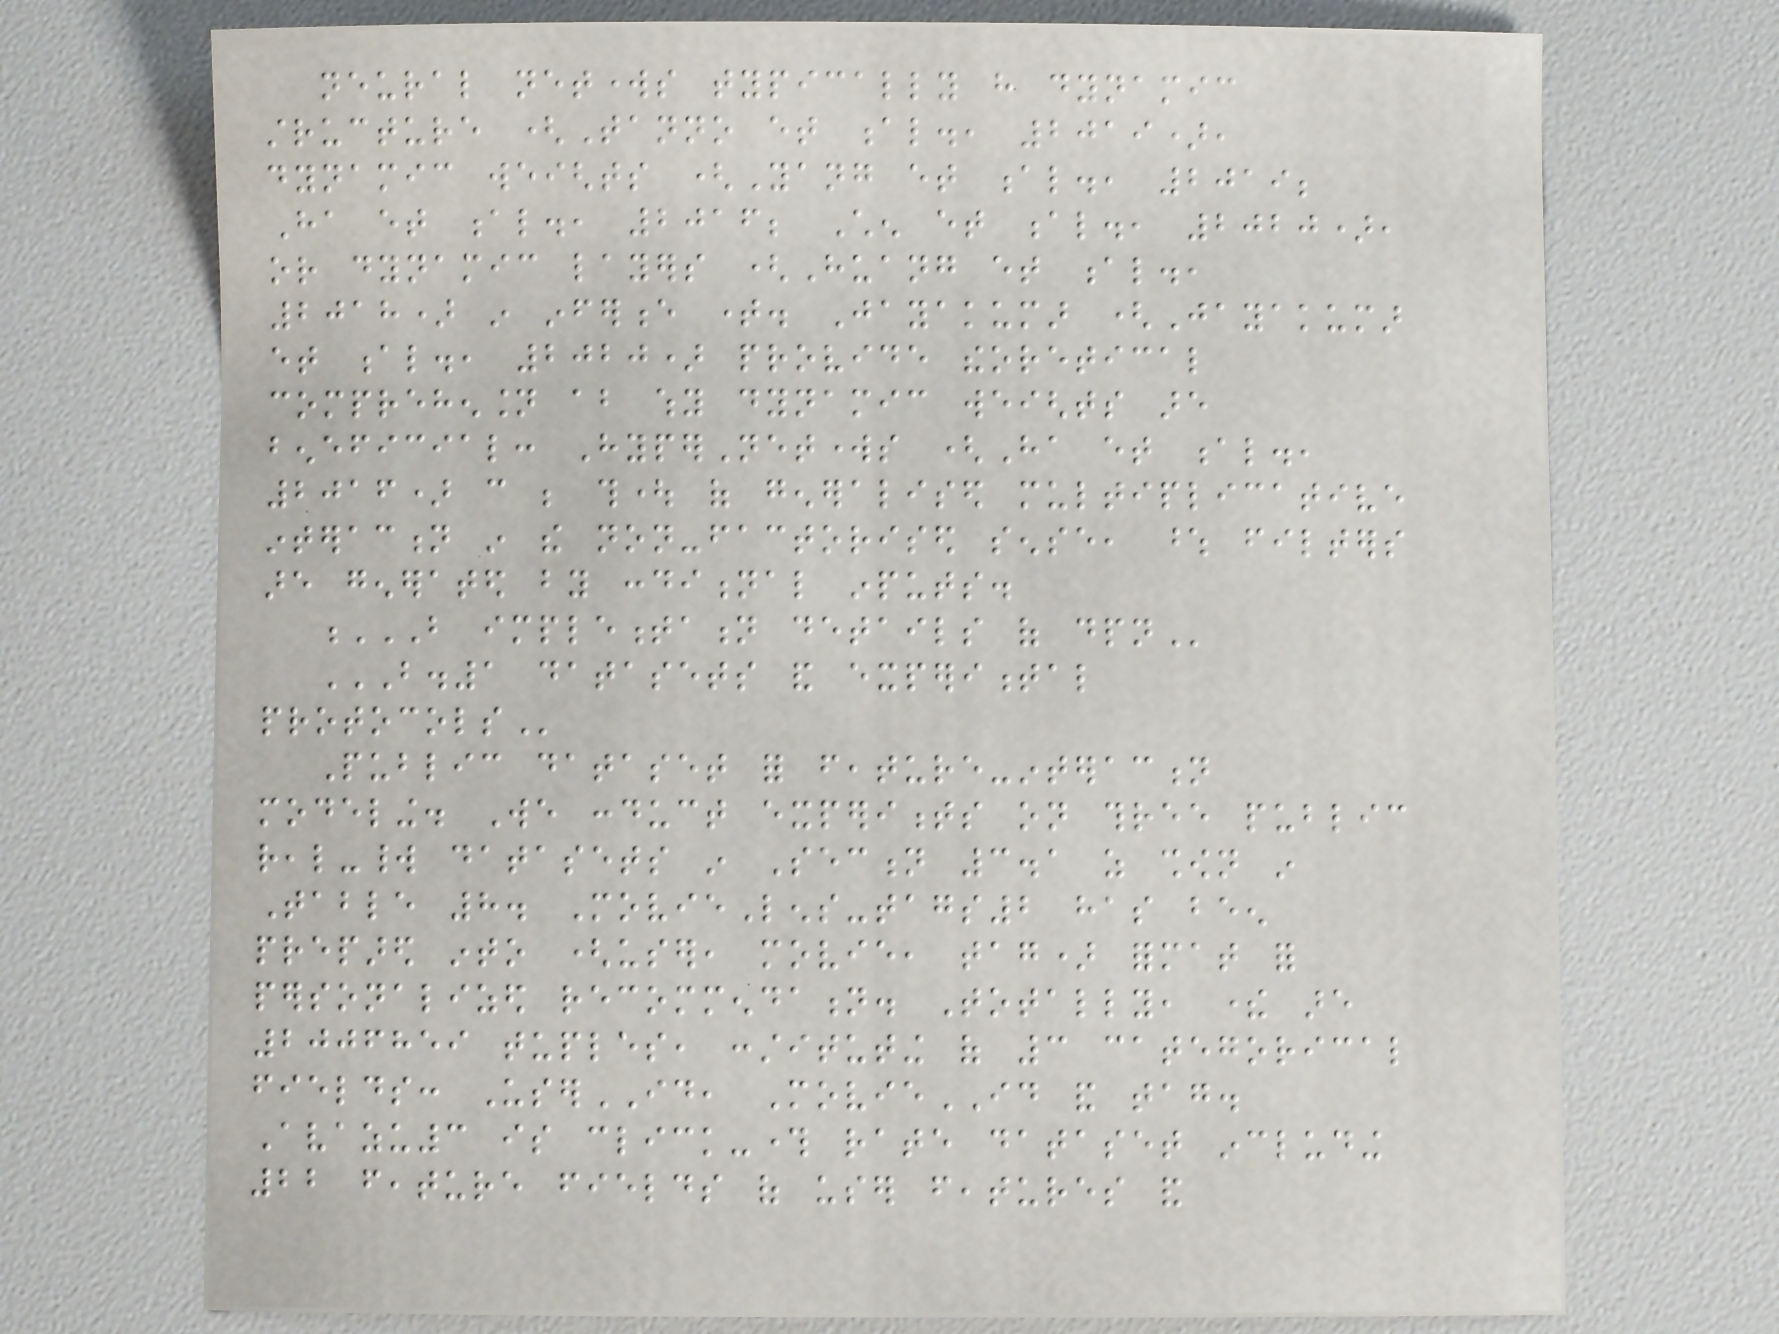neural networks typically have dynamic
structure (Tanno et al., 2019),
dynamic weights (Yang et al., 2019;
Ha et al., 2016; Chen et al., 2020),
or dynamic layers (Huang et al.,
2018) in inference time. Jayakumar (Jayakumar
et al., 2020) provide theoretical
comprehension about why dynamic weights are
beneficial: HyperNetworks (Ha et al.,
2016) can be thought of generalised multiplicative
interaction in the non-factorised sense, whose filters
are generated by conditional inputs.
B IMPLEMENTATION DETAILS OF DPN
B.1 DATASETS AND EXPERIMENTAL
PROTOCOLS
Public dataset for feature-interaction
modeling. We conduct experiments on three public
real-world datasets in Section 3.1 as shown in
Table 8. MovieLens-tags2 has been
prepared into (user, movie, tag) format for
personalized recommendation. Totally, there are
2006859 tuples, constituting of 3 categorical
fields: UserID, MovieID and tag.
Avazu3 is click-through rate dataset including
22 feature fields of user features and
